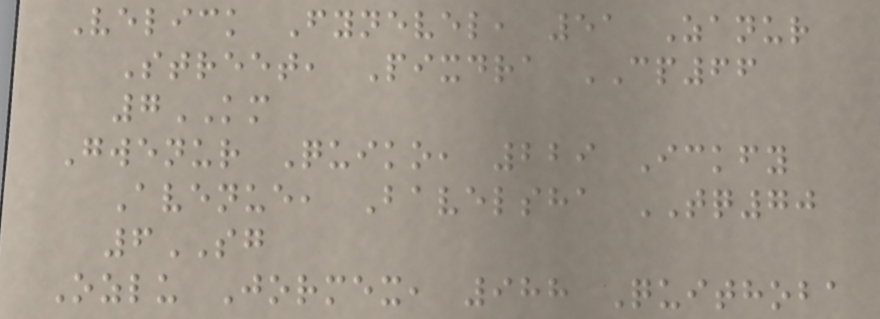Velick Fynevel, 51 Zanur
Street, Pixdra CP66
7KM
Gwenur Quiko, 229 Ickfy
Avenue, Bavelsha TQ70
6SG
Ozlu Jormex, 988 Quithoba
